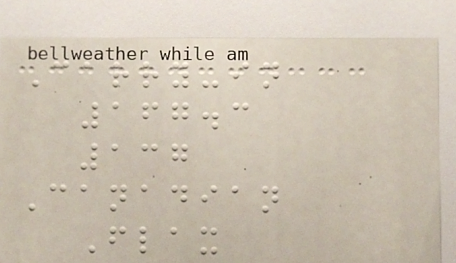Carry-in
167.3
137
Canadian
Flax
